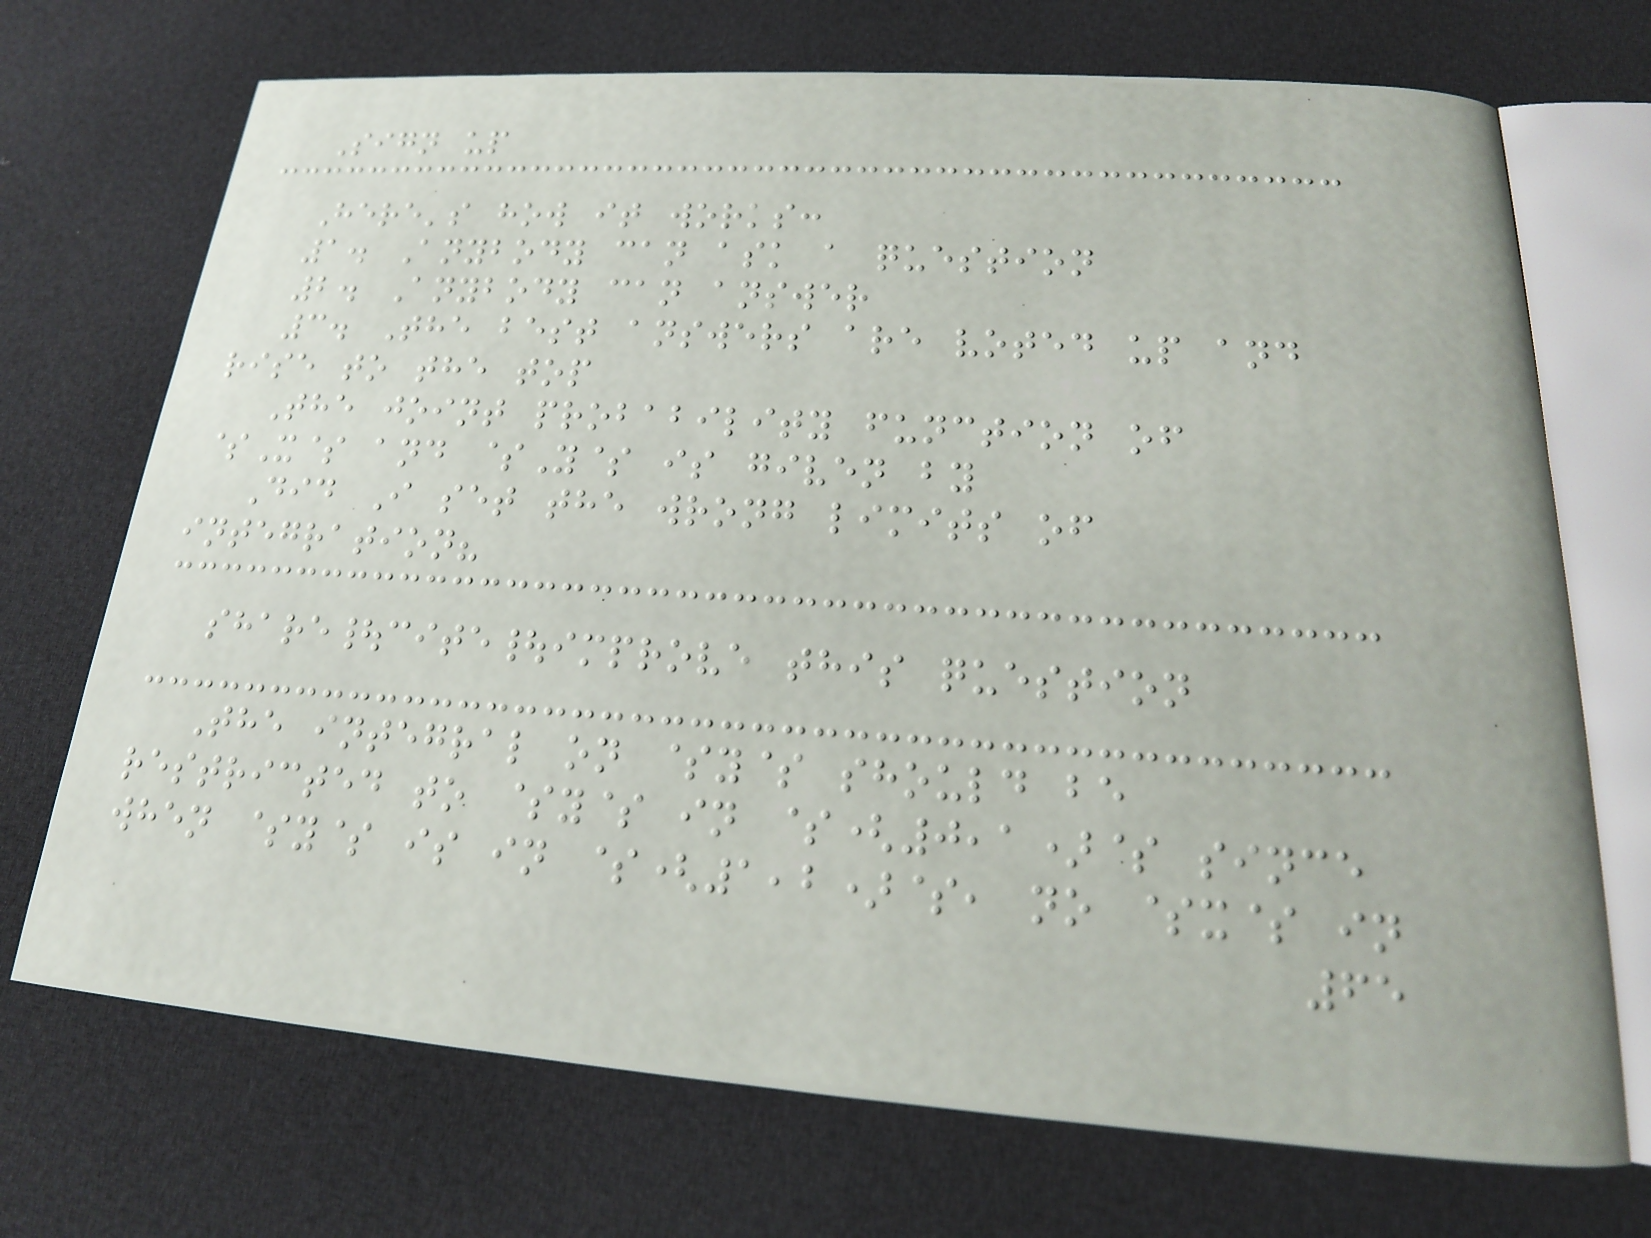Sign up
Here's how it works:
1. Anybody can ask a question
2. Anybody can answer
3. The best answers are voted up and
rise to the top
The joint probability function of
$X$ and $Y$ is given by
Did I set the wrong limits of
integration?
share|cite|improve this question
The integral on $y$ should be
restricted to $y$ in $(0,1)$ since
when $y$ is in $(1,2)$, no $x$ in
65
